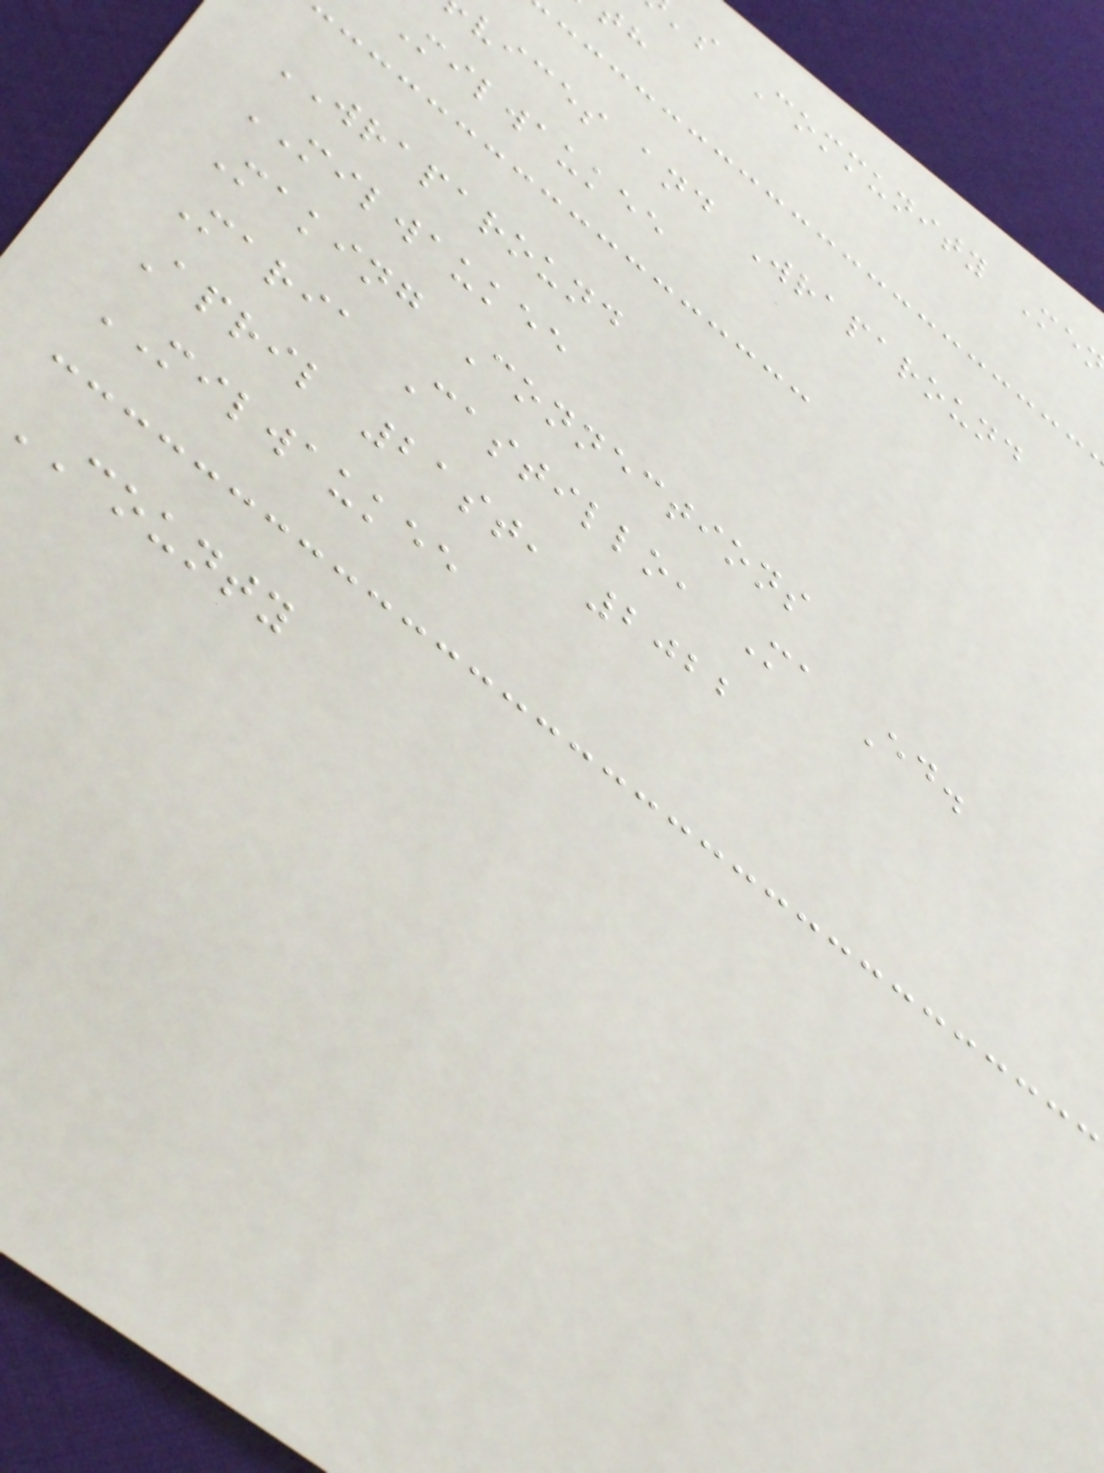's Community Me
vices and Wraparound
Milwaukee
WRAPAROUND
MILWAUKEE
Making Connections
Maria Castillo, Ma Ed.
April 21st, 2022
MILWAUKEE
county
